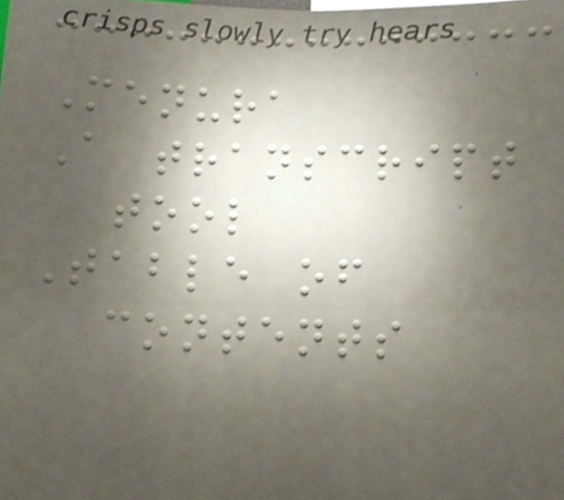Menura
A transcript
tool
Table of
contents
